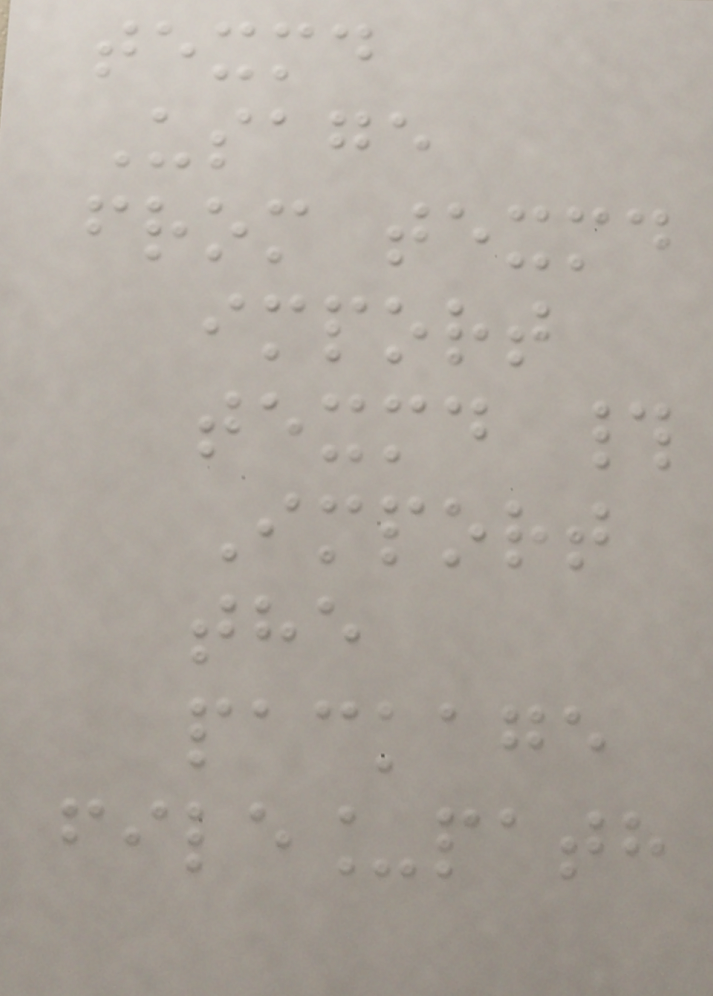texmd
Usage
from texmd
import
texmd #
Import
the
package
file_path
